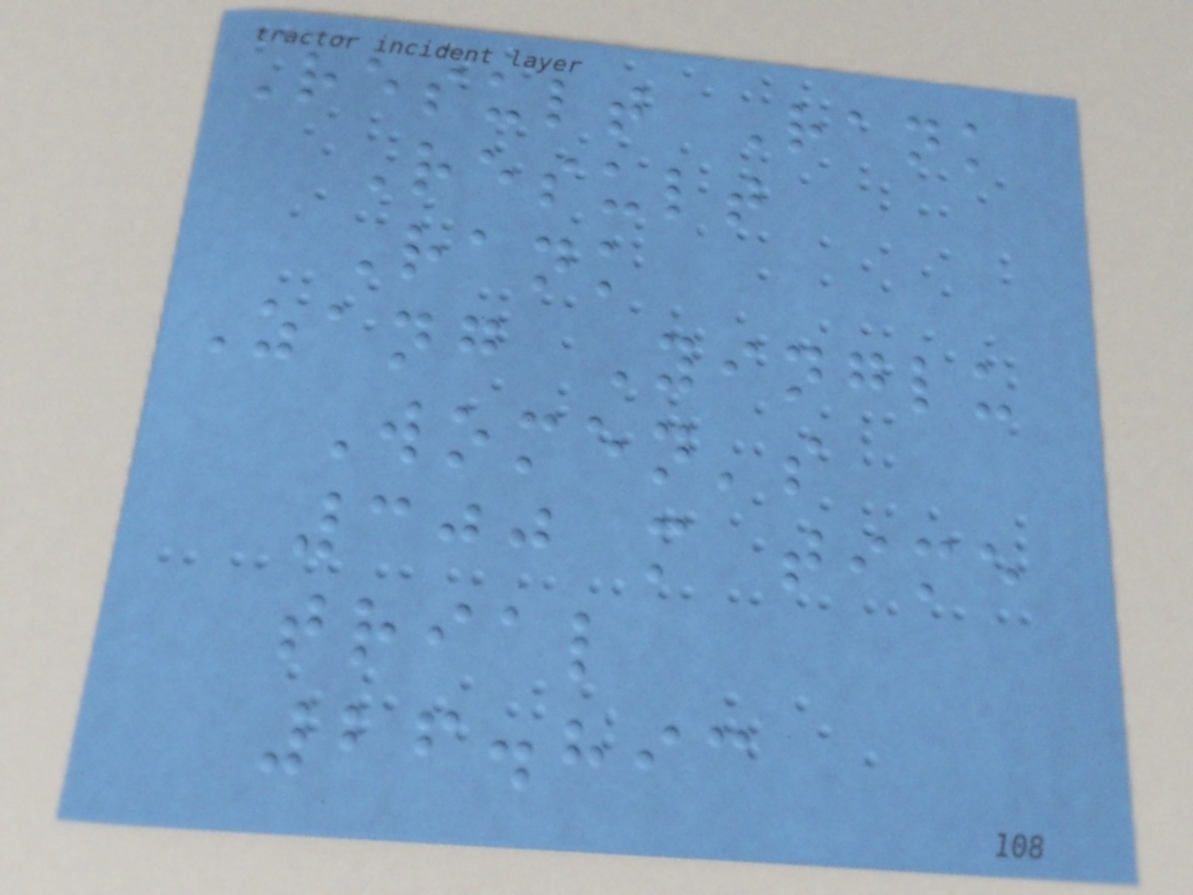Result Rank
Result
Rank
Zang Yinglu
Women's
300 m time
trial
26.893
